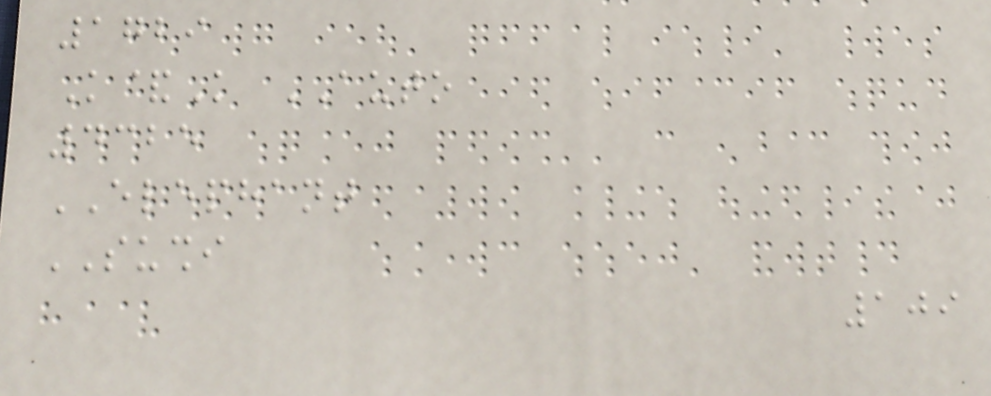1729
K&K AUTO
4325
ELEPHANT
SUSHI
109
